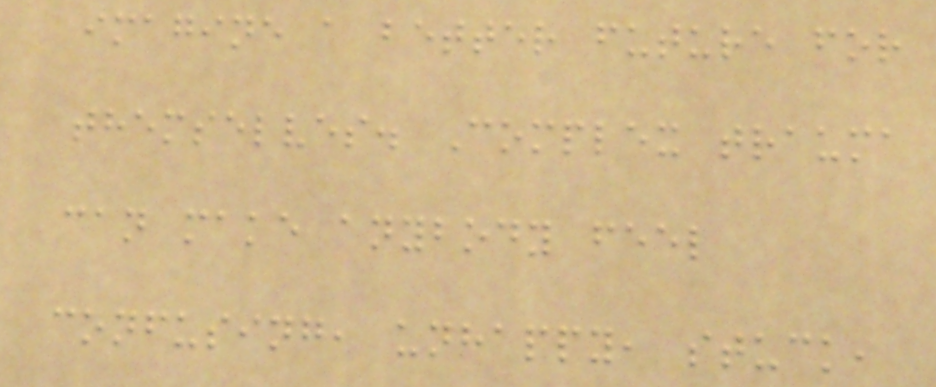imagine a better future for
themselves. Complex trauma
can make anybody feel
confusing, unhappy, stuck,
